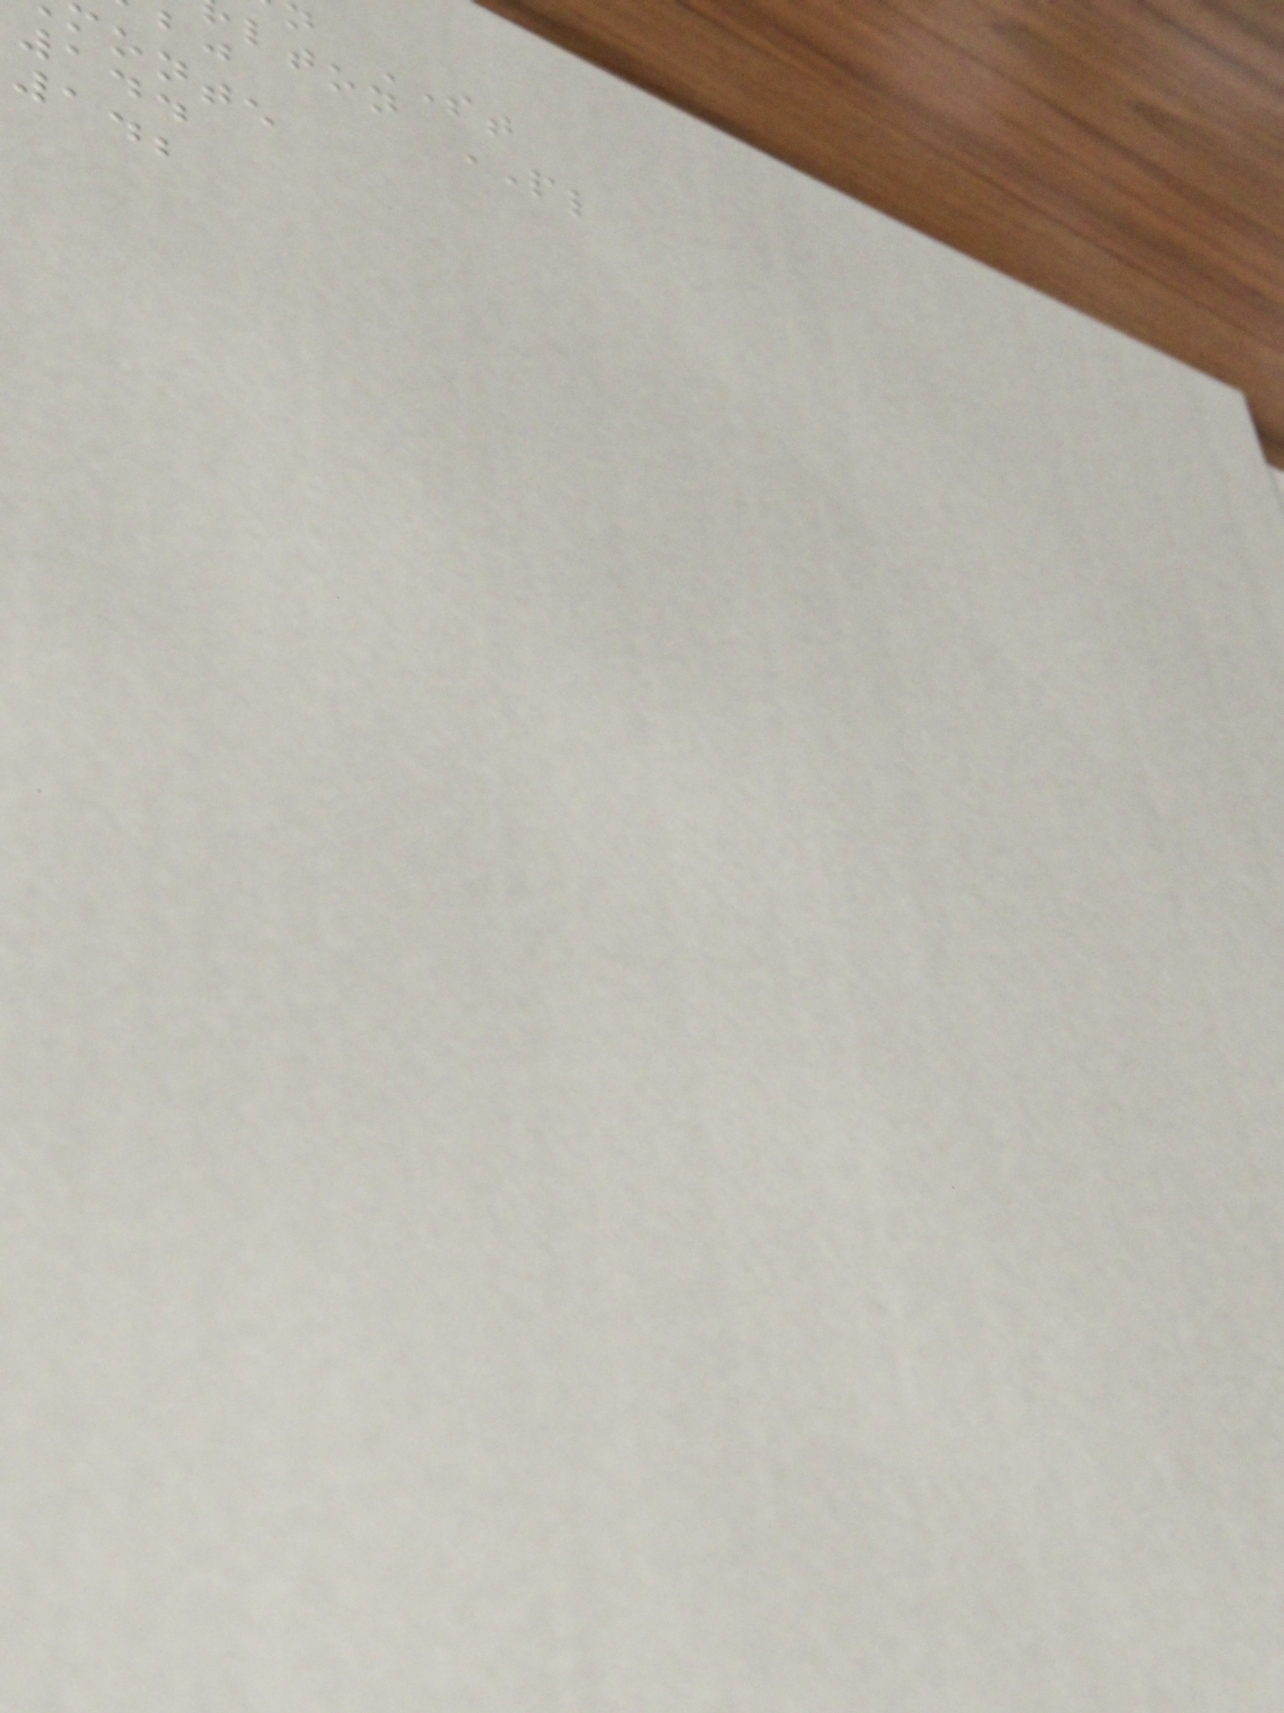ST
lton PL
onte
144
142
